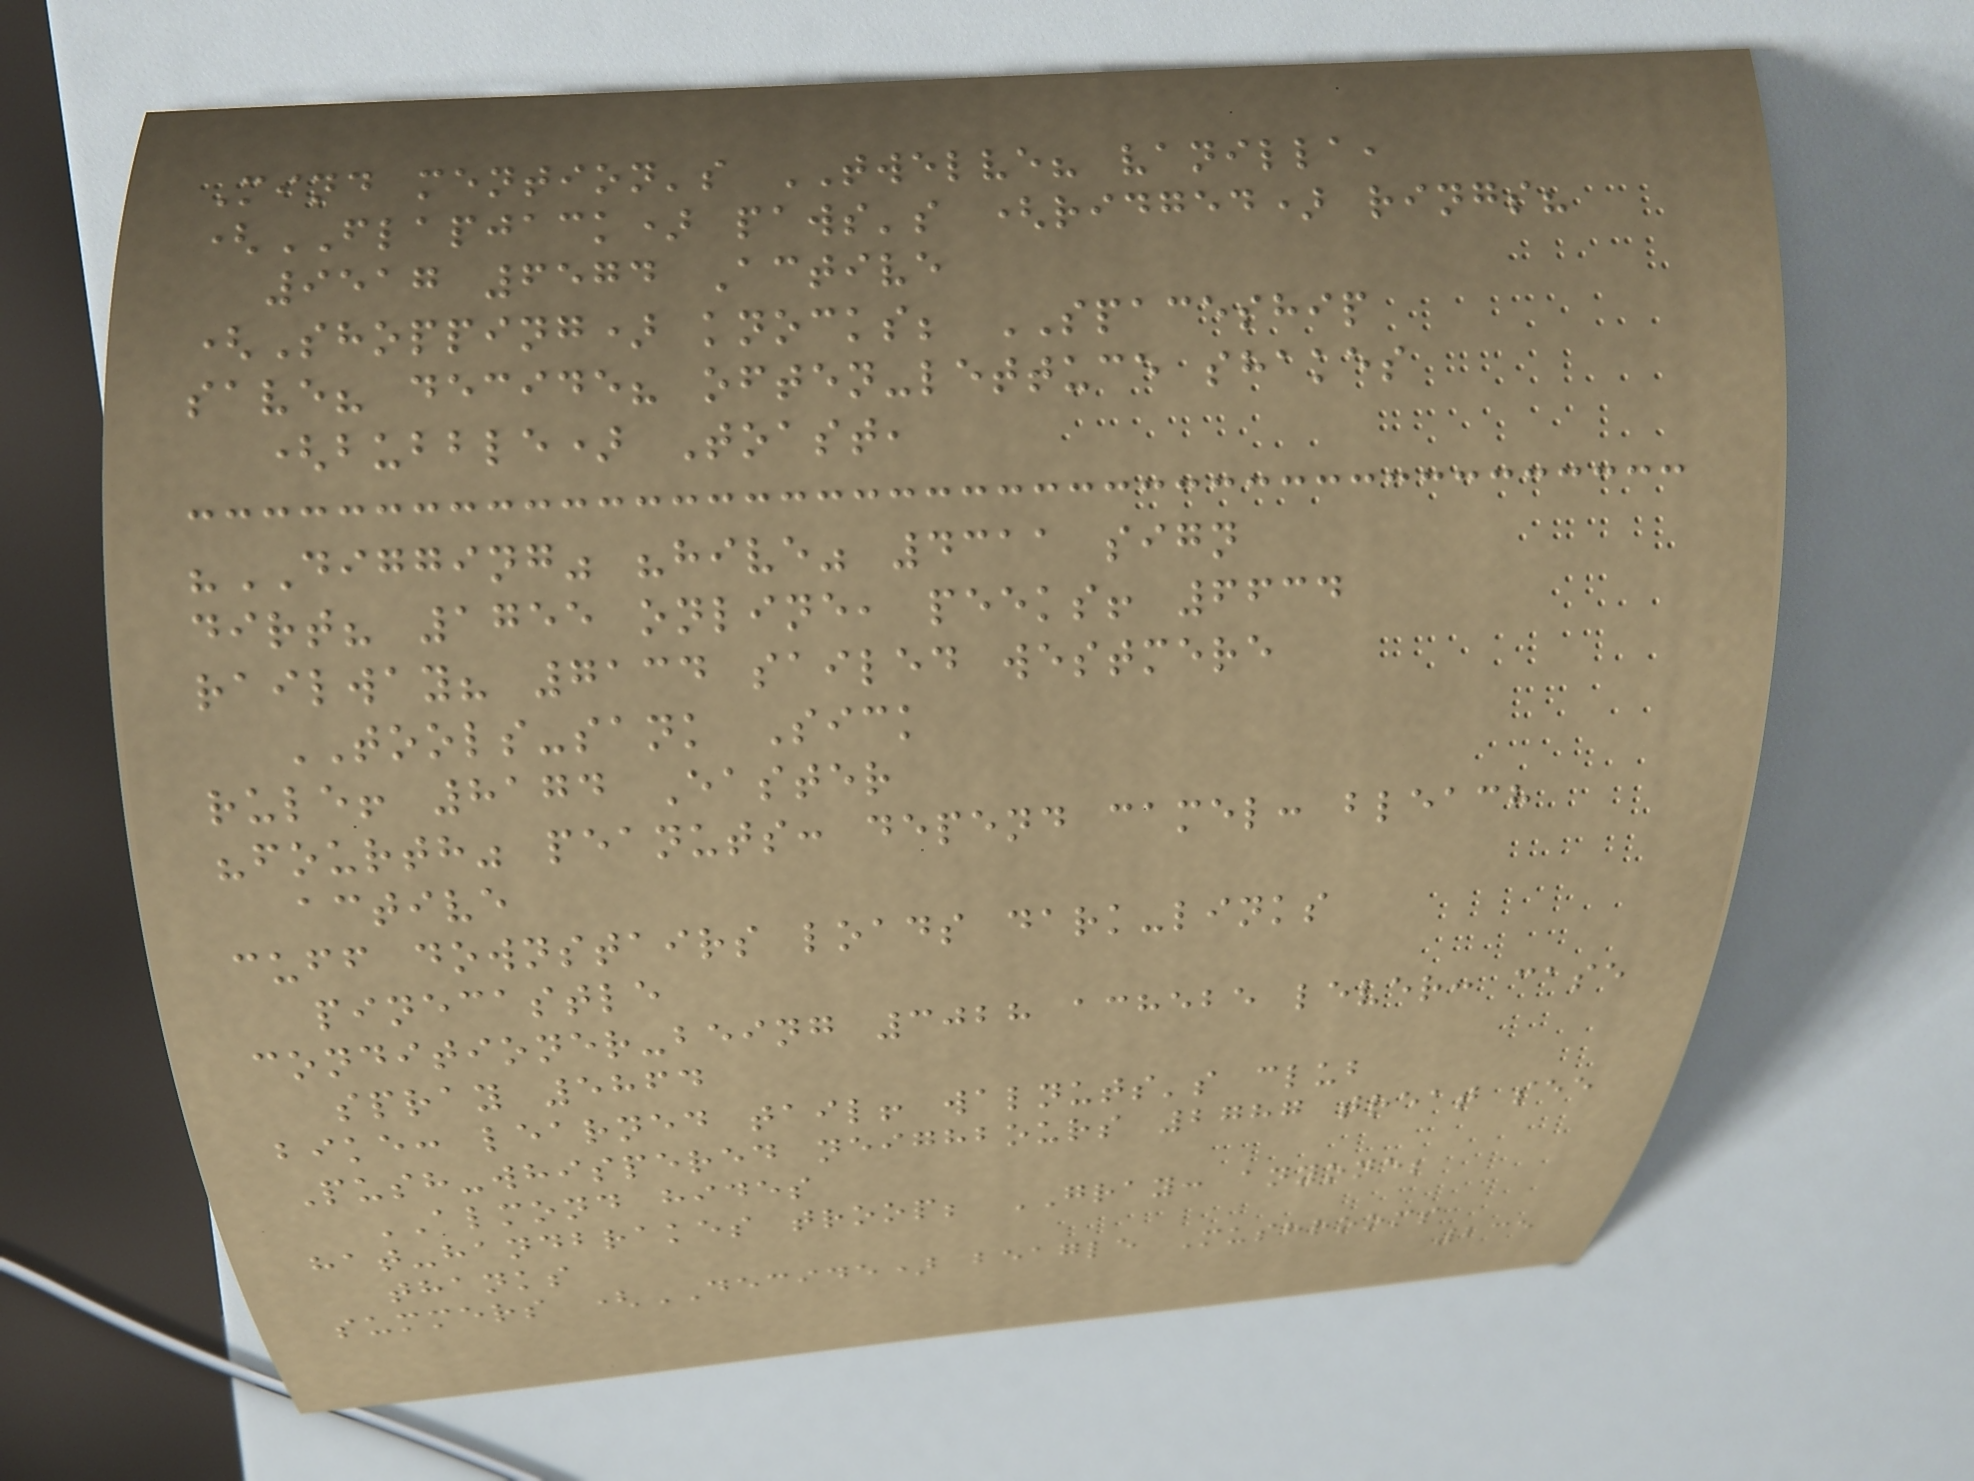Mind mention's TWELVE? vanilla,
(FLAPJACK) paws's (ridged) rings?
9517 6574 Active
(Shopping) knocks; SPACESHIP
save? decide? often-lettuce shakes
(bubble) Toast,
"DIGGING" "hive" 4311 sign
dirt? 1755 online, peeks! 6634
railway? 7134 sailed westmere
TOOLS-sank Sick
rule! 8174 Easter
"fourth" peanuts: depend camel: bleach
active
cuff downstairs loads dark-links
pinecastle
conditioner-being 3028 achebe lever: case
spray 5864
bike: learned tail! walnuts's club
Push-whispered neighbours 2787 treat see
ALMOND hides
hat-handbrakes troop; GRAY: anyone;
thanks
summers (DECIDE) beagle Mushrooms
235
